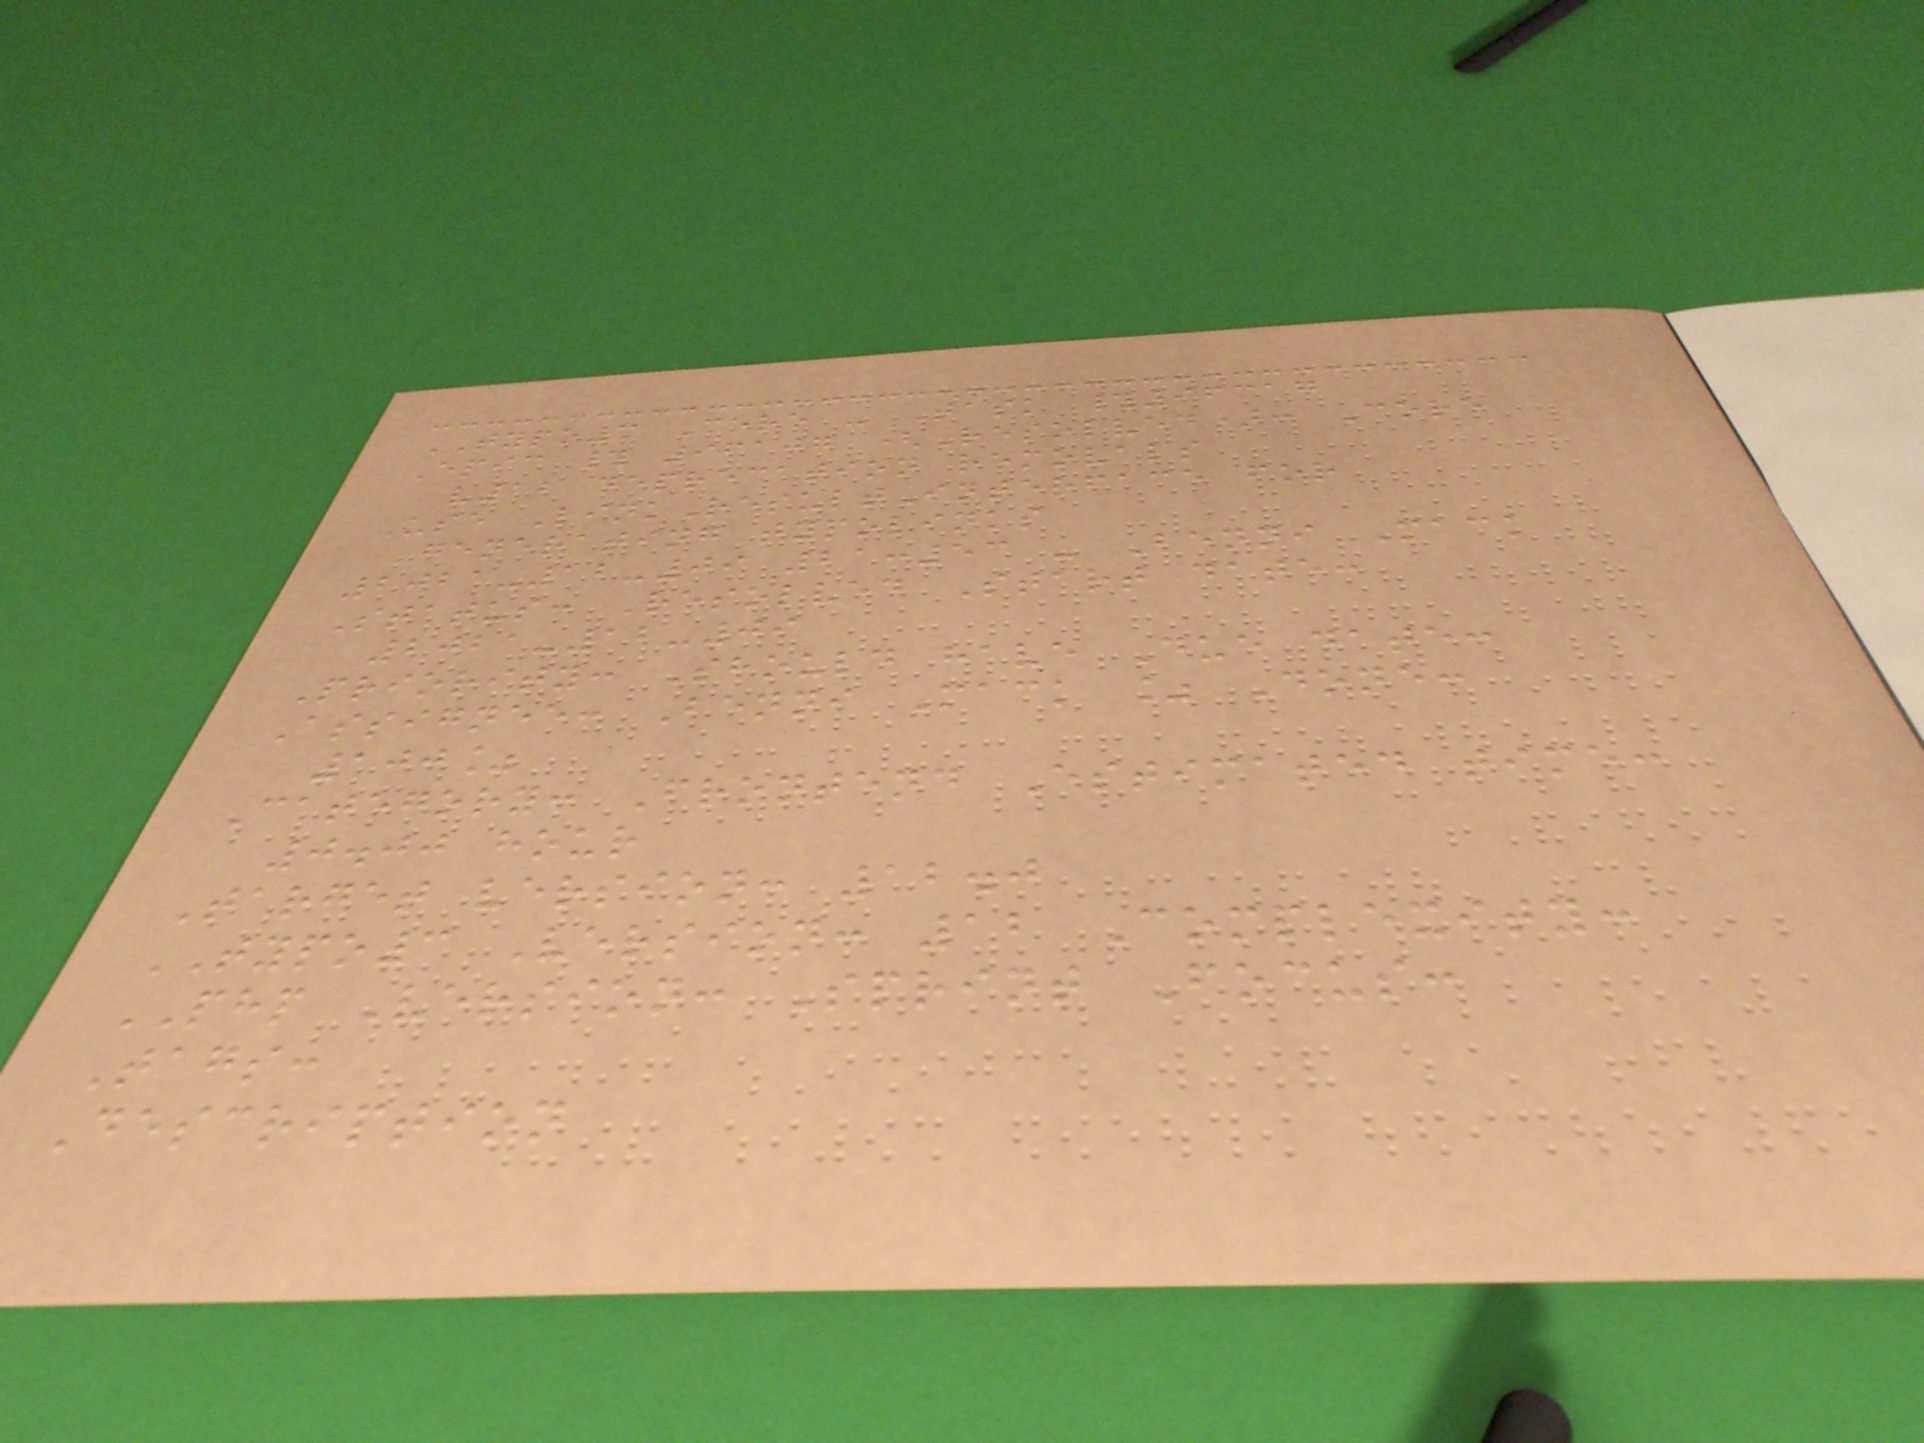TYPO3 Core - Task #96317
Epic # 96107 (Resolved): Core
v12 deprecation removals
Use LinkResultInterface for
generating typolinks
2021-12-09 21:53 - Benni Mack
Status: Resolved Start date:
2021-12-09
Priority: Should have Due date:
Assignee: Benni Mack % Done:
100%
Category: Frontend Estimated time:
0.00 hour
Target version: 12.0
TYPO3 Version: 12 Complexity:
PHP Version: Sprint Focus:
Tags:
Description
